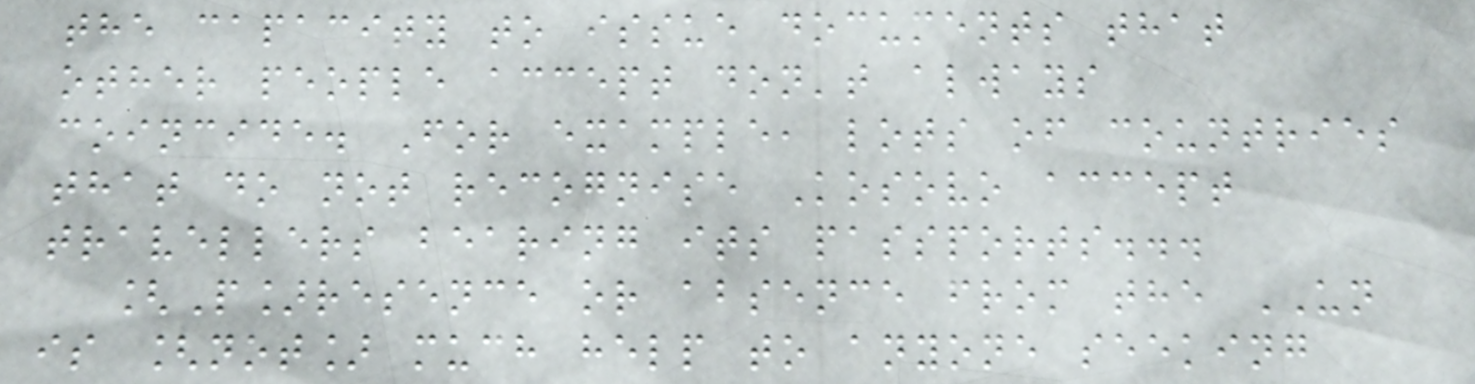the capacity to issue documents that
other people accept don't always
coincide. For example, lots of countries
that do not recognise Kosovo accept
travellers bearing its passports...
[P]resence or absence from the UN
is [not] much help to anyone seeking
